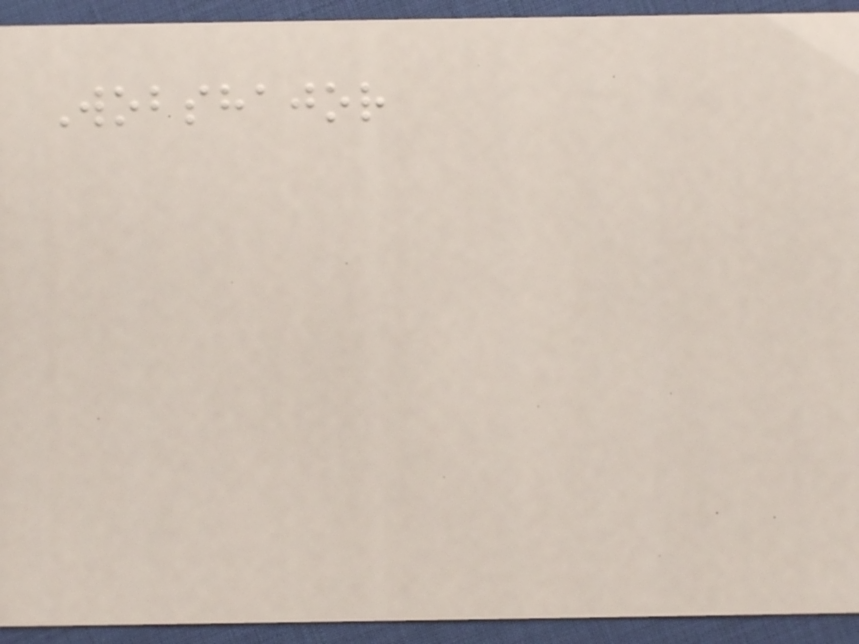Wobshajor
